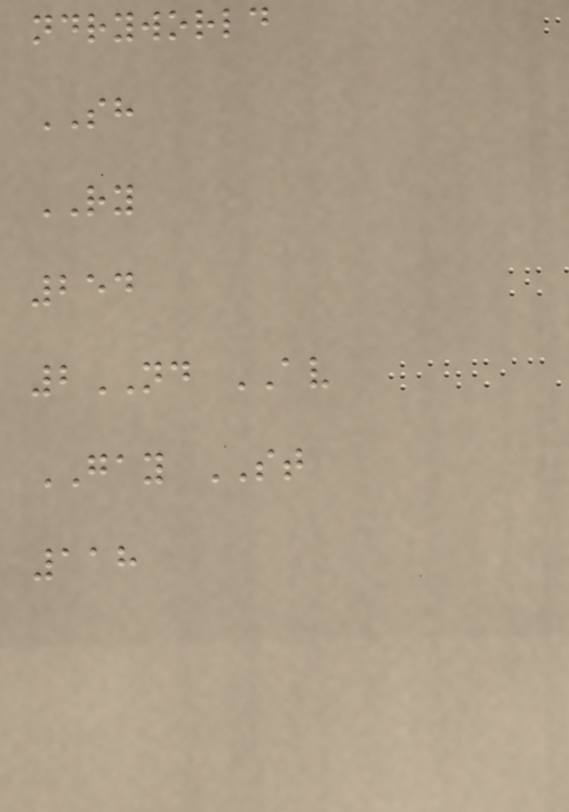ndryworld
SH
RY
254
2ND AV
GAY ST
118
